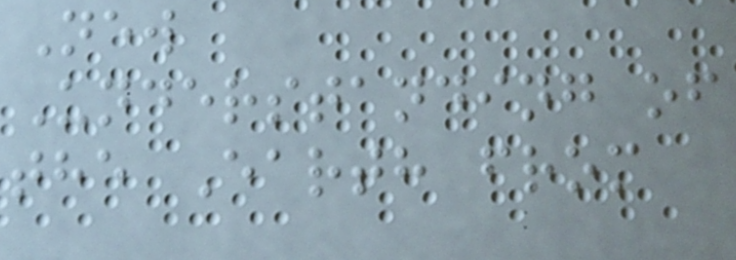New
Understanding of
the Earth from
